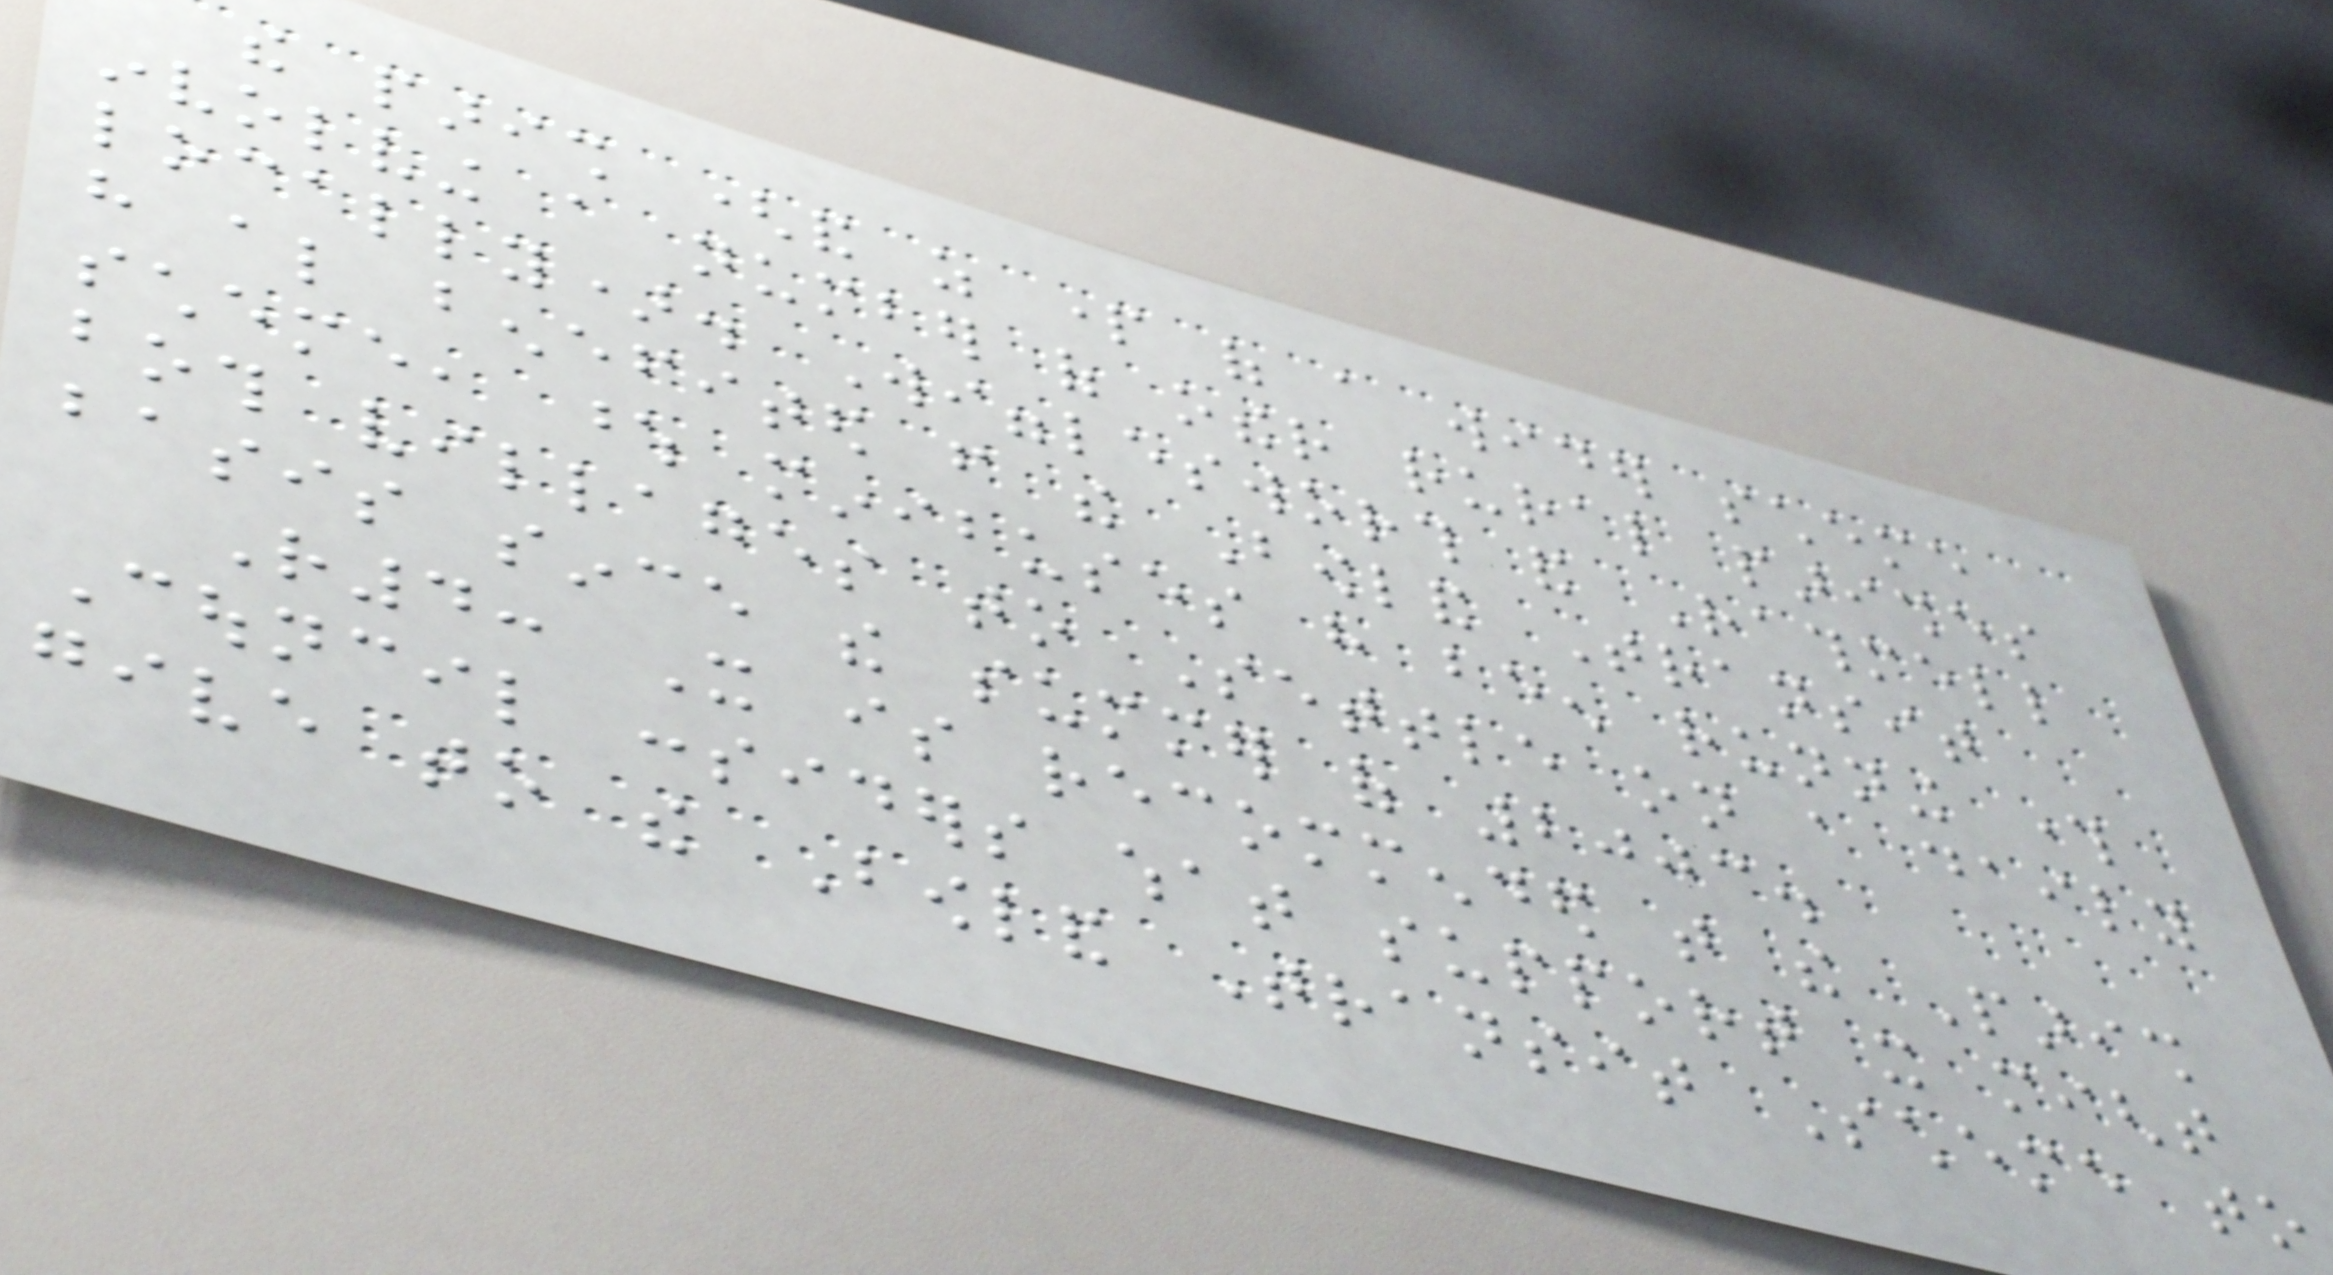the parish (and as part of a wider scheme
involving a number of other rural parishes
locally). Wigglesworth and Rathmell
have also benefited from the Bowland Transit
scheme, whose minibuses have been running through
both villages to Settle on a daily
basis since the summer of 2003.
R4: It is recommended that the Parish
Council considers what support it might
give to the Bowland Transit Scheme to
